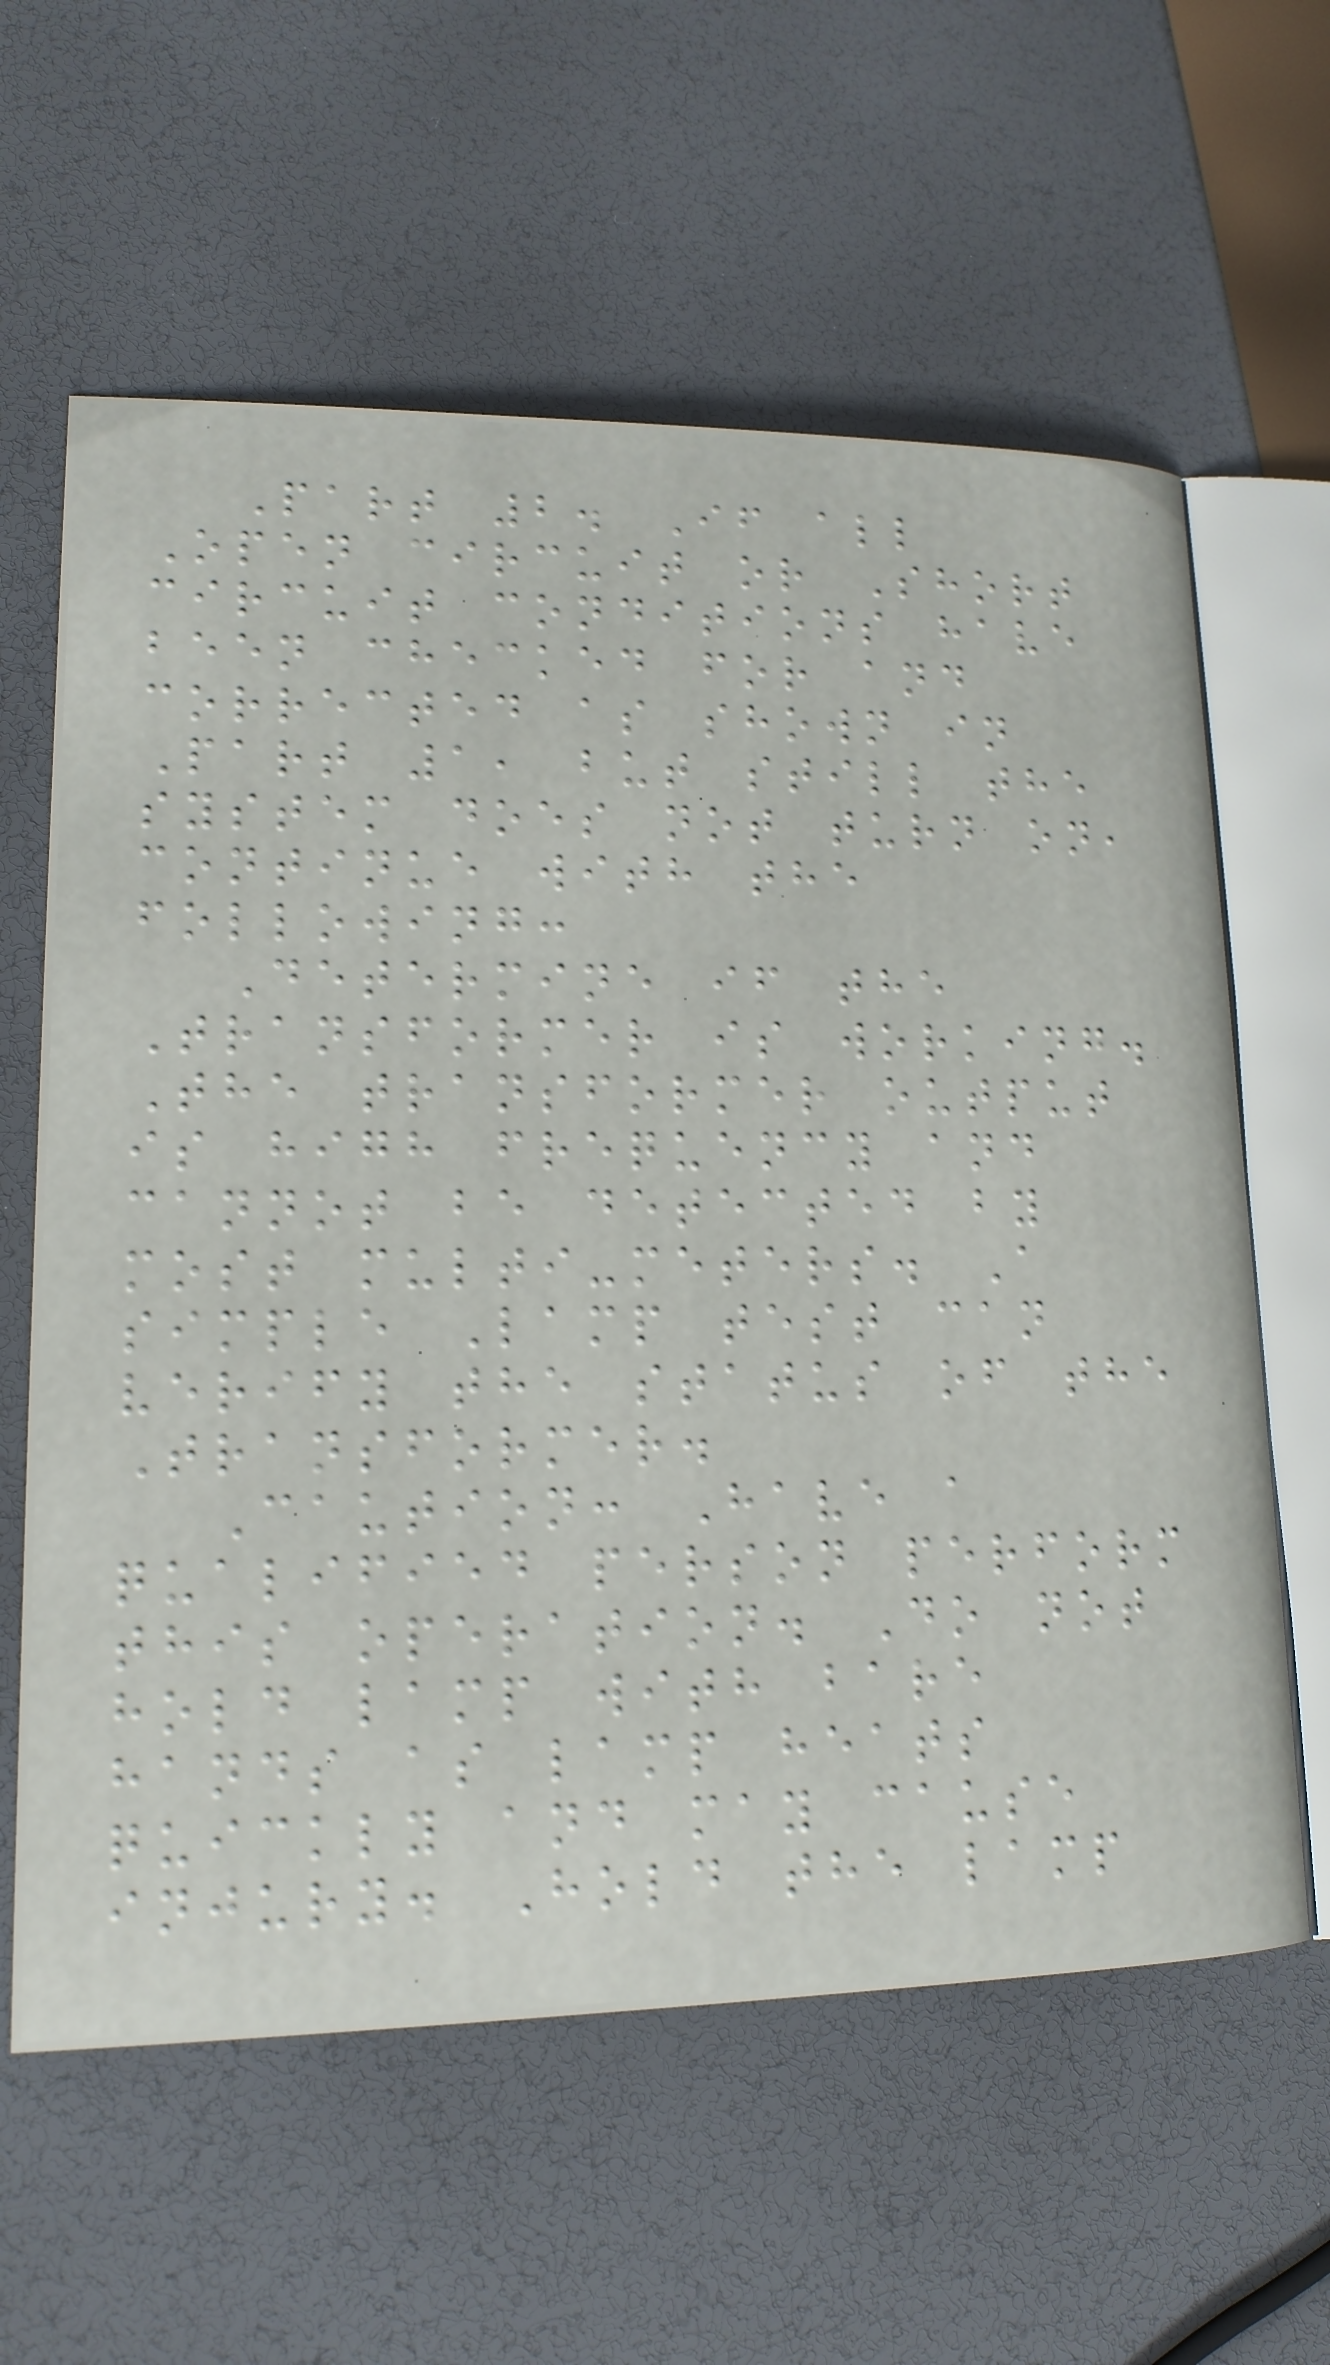Part 2. If all
Open circuit or Short
circuit conditions have
been checked for and
corrected as shown in
Part 1, but still the
system does not turn on,
continue with the
following:
Determine if the
Transformer is working.
The transformer output
is high frequency and
cannot be detected by
most multi-meters. A
simple Lamp test can
verify the status of the
Transformer.
Caution: Have a
qualified person perform
this operation. Do not
hold lamp with bare
hands as lamp heats
quickly and may cause
injury. Hold the lamp
